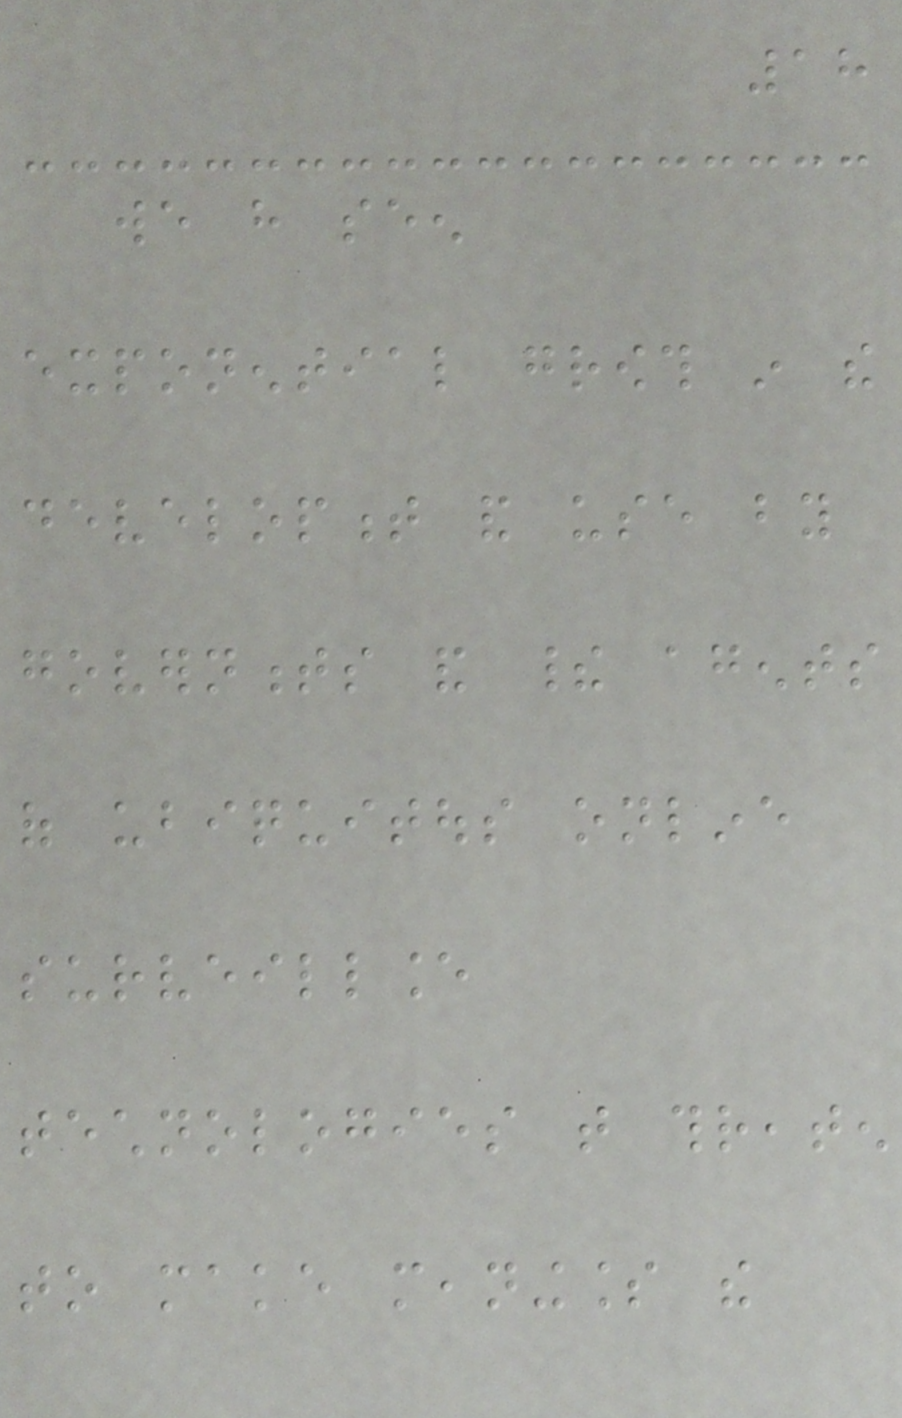18
we have seen
exponential growth in the
development and use by
governments and their agents
of ubiquitous online
surveillance
technologies that threaten
to make meaningless the
